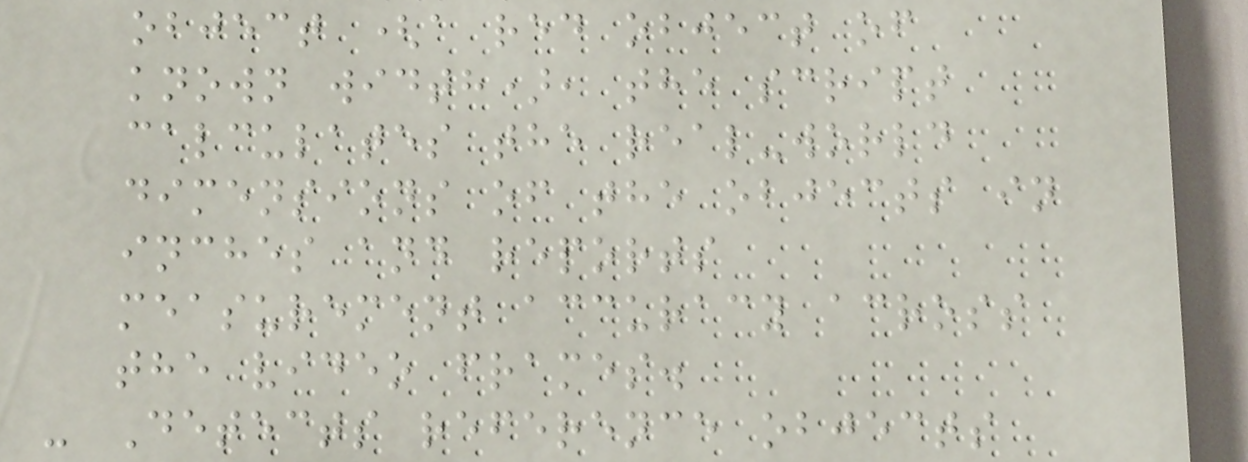object (a red object of
known width), the script
calculates the real-world
dimensions of the objects in
inches and reports
measurement accuracy across
the video frames.
- Detects reference objects
